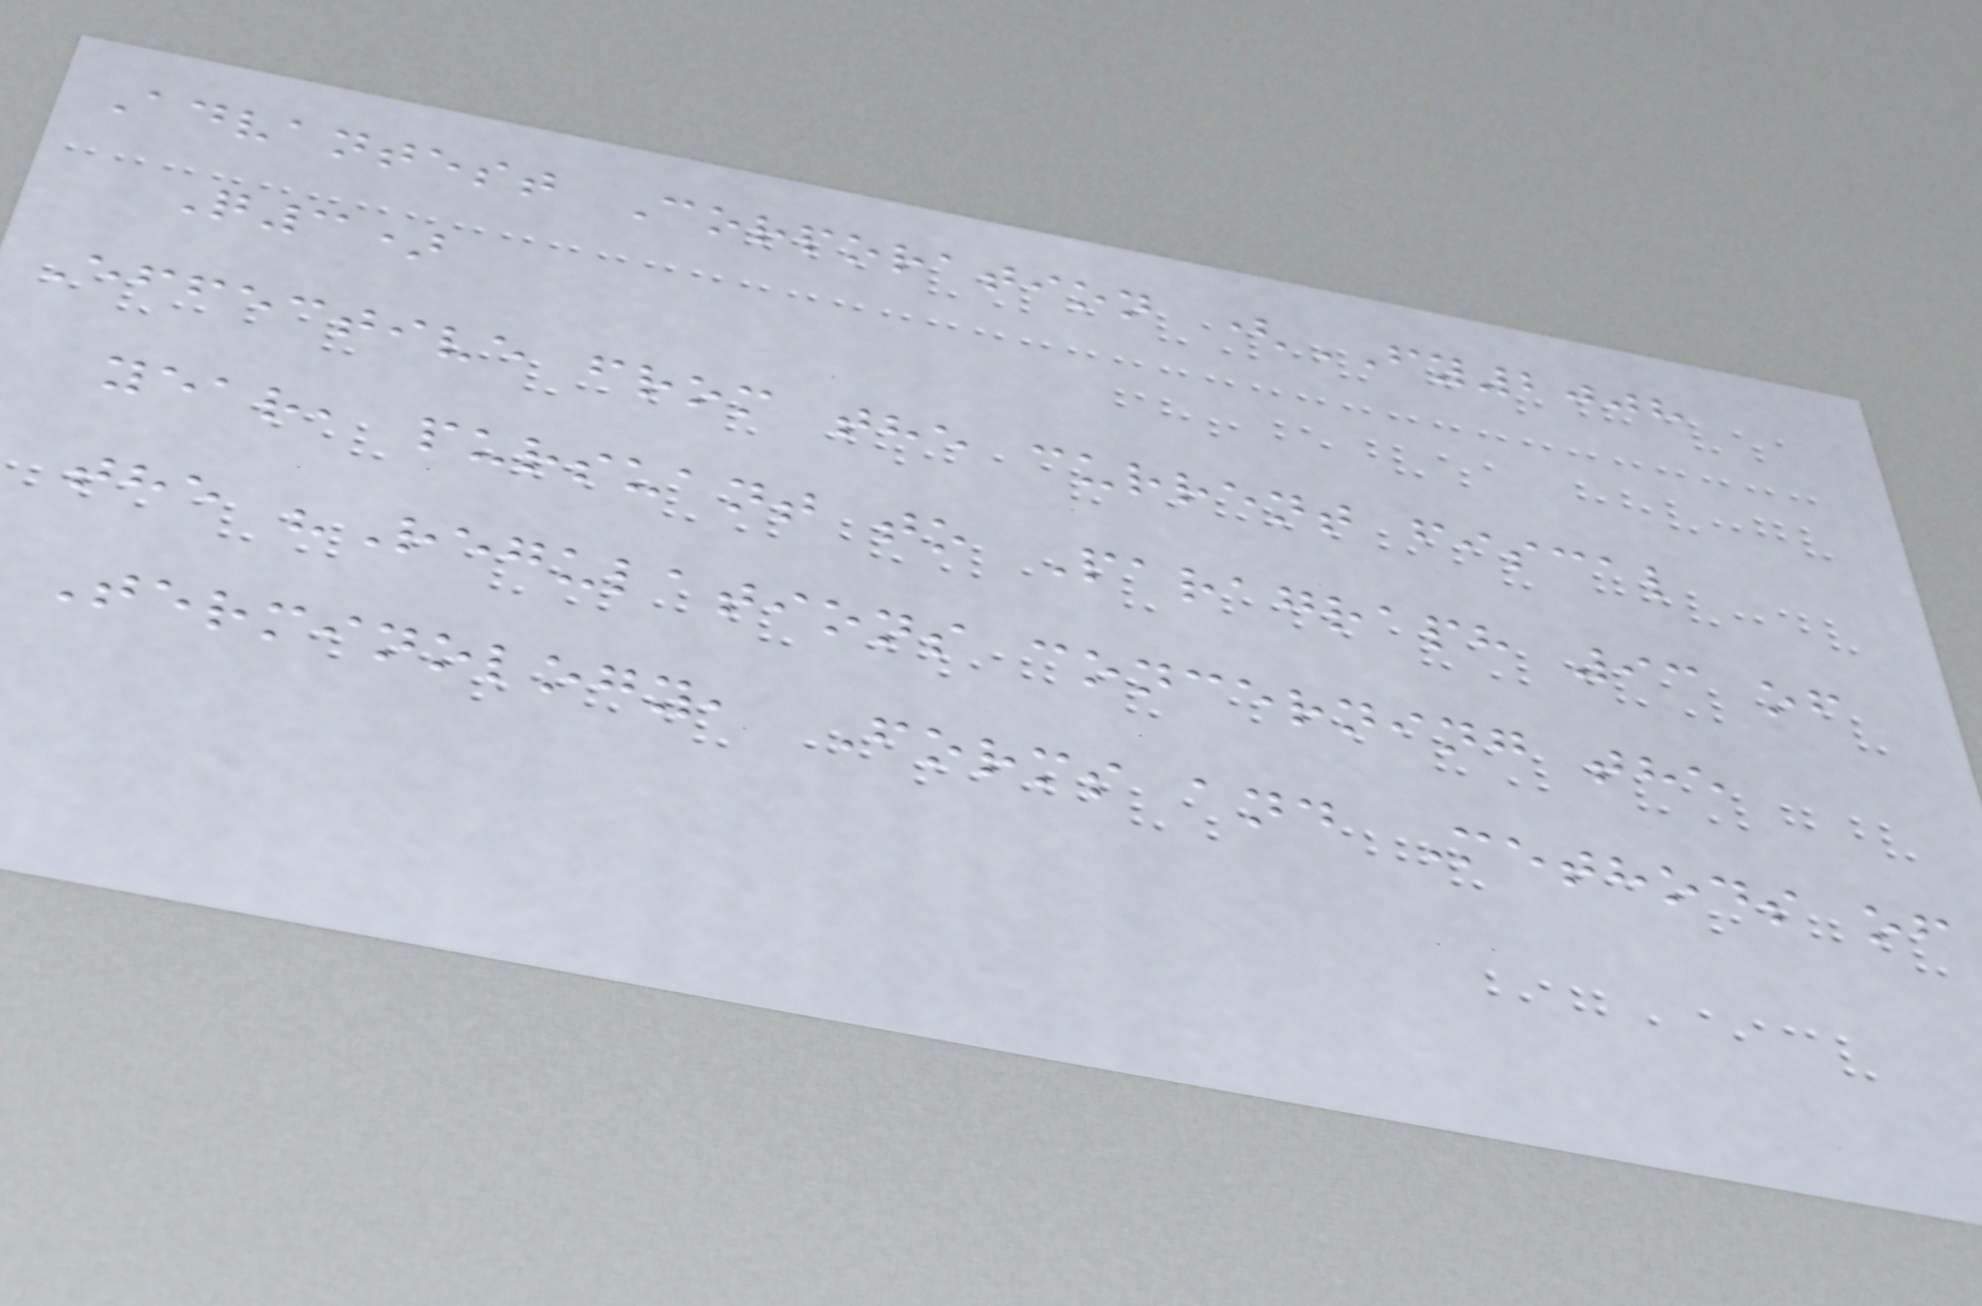Advantest Corporation (FY2008
Q3)
Effective from the current fiscal
year, pursuant to Paragraph 93 of
the "Regulations concerning the
Terminology, Forms and Methods of
